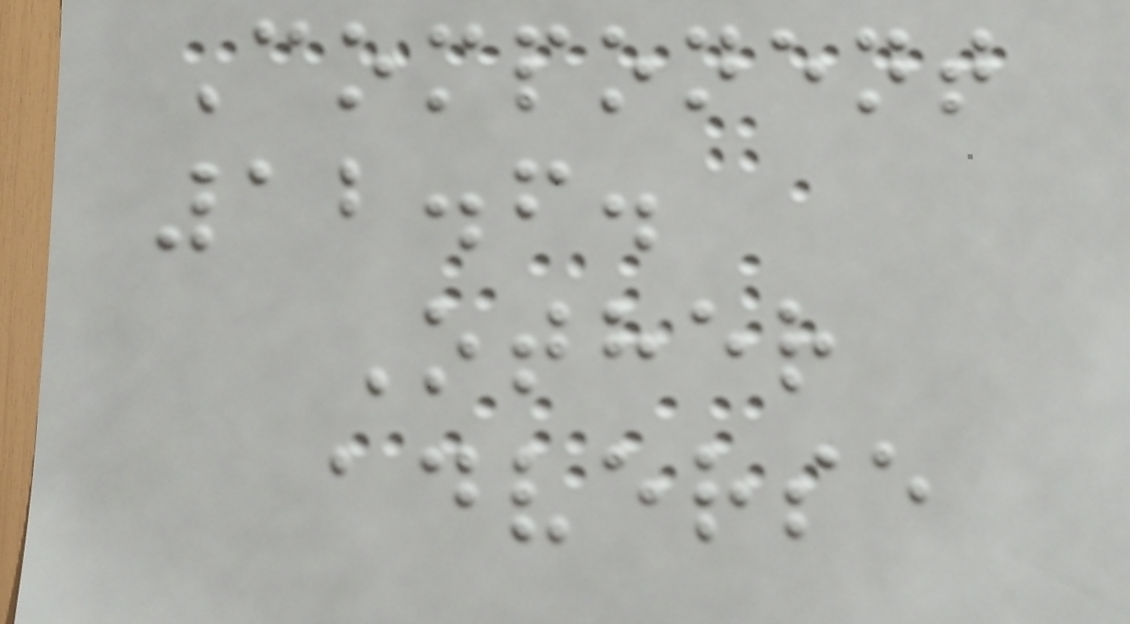Component
12.6.
Other
adverse
